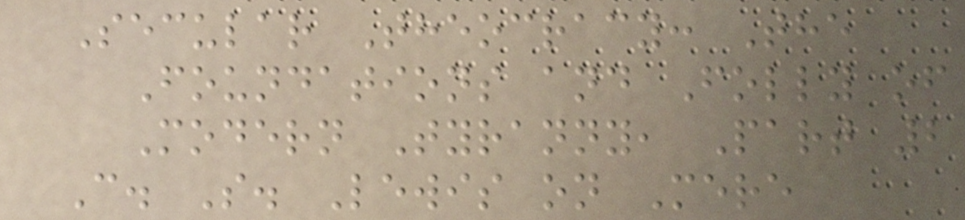Secular Theocracy: The
Foundations and Folly of
Modern Tyranny, Part 2
C. S. Lewis on Mere
